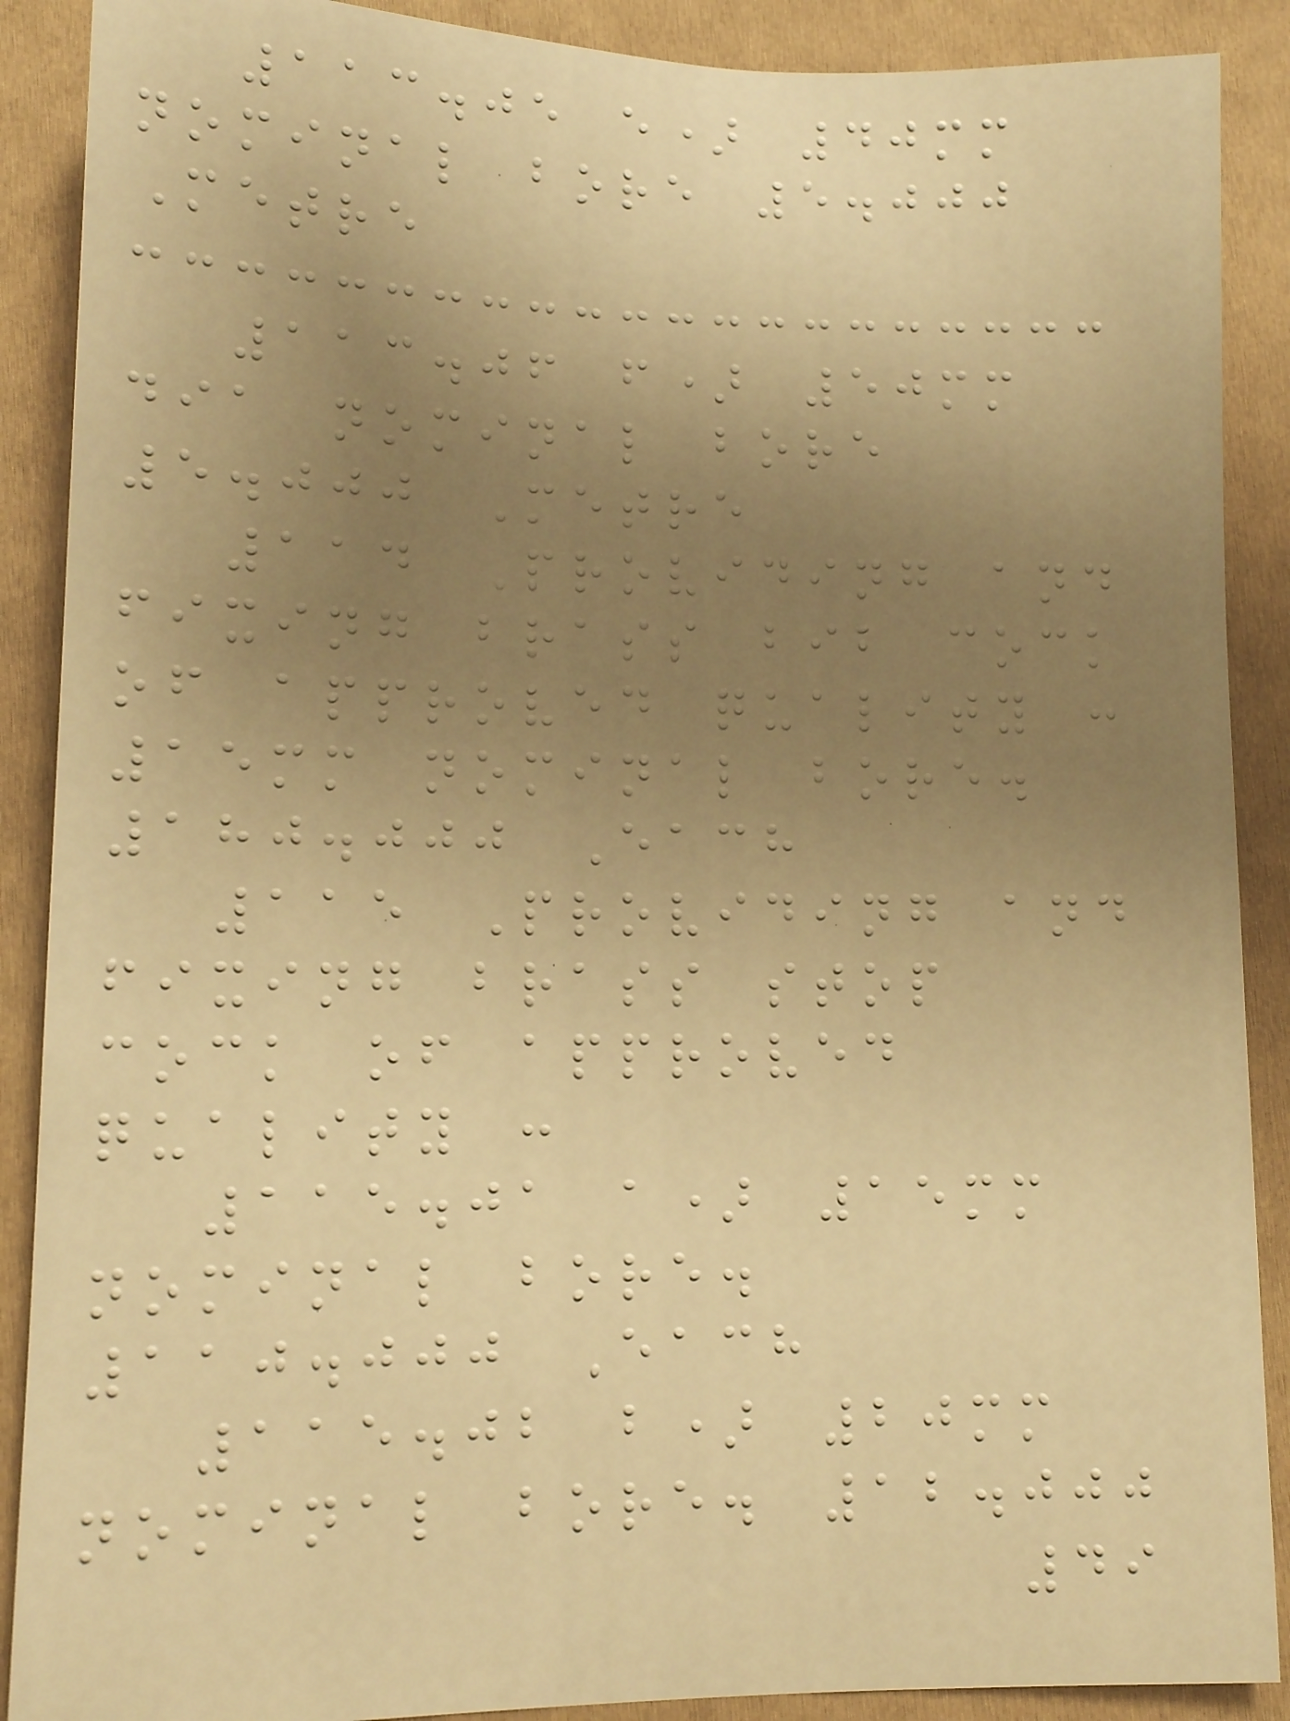113.05 e) 40mm
nominal bore 5.000
Metre
113.06 f) 50mm
dia nominal bore
5.000 Metre
114 Providing and
fixing brass bib cock
of approved quality :
15mm nominal bore.
180.000 Each
115 Providing and
fixing brass stop
cock of approved
quality :
115.01 a) 15mm
nominal bore.
110.000 Each
115.02 b) 20mm
nominal bore. 12.000
49
